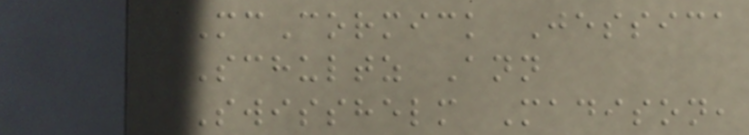McCormick Jessica
Schultz Ann
Swisshelm Madison,
